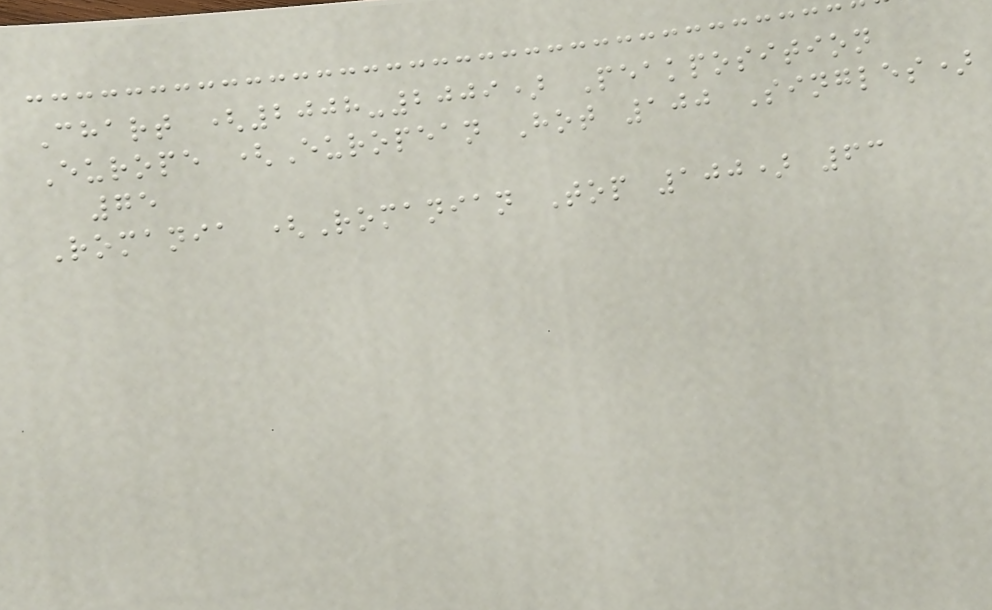Chart (2008-2009) Peakposition
Europe (European Hot 100 Singles)
75
Romania (Romanian Top 100) 63
